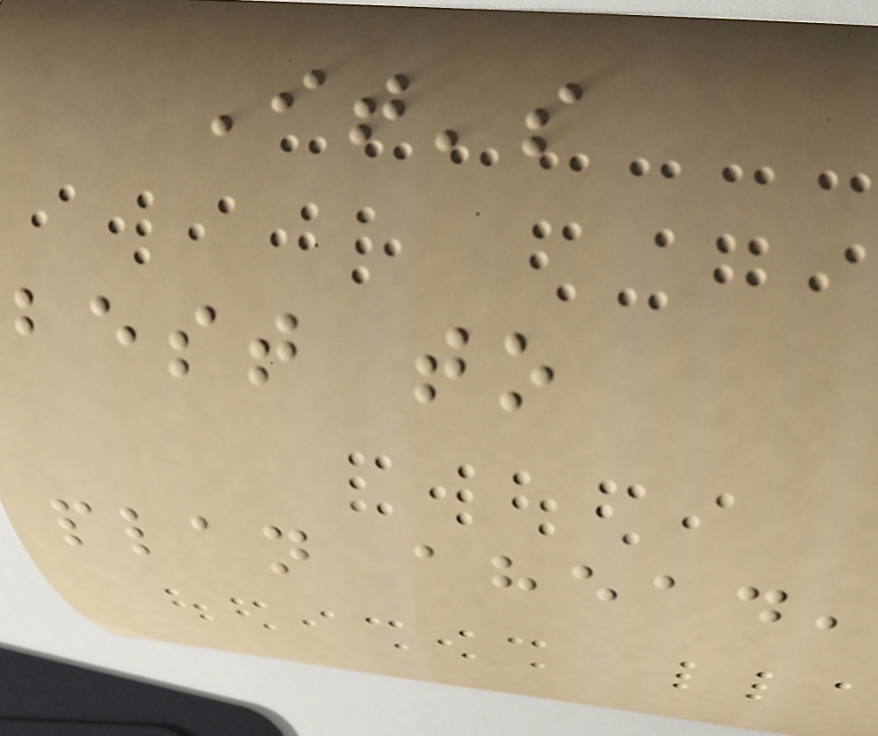It's
best to
plan ahead,
